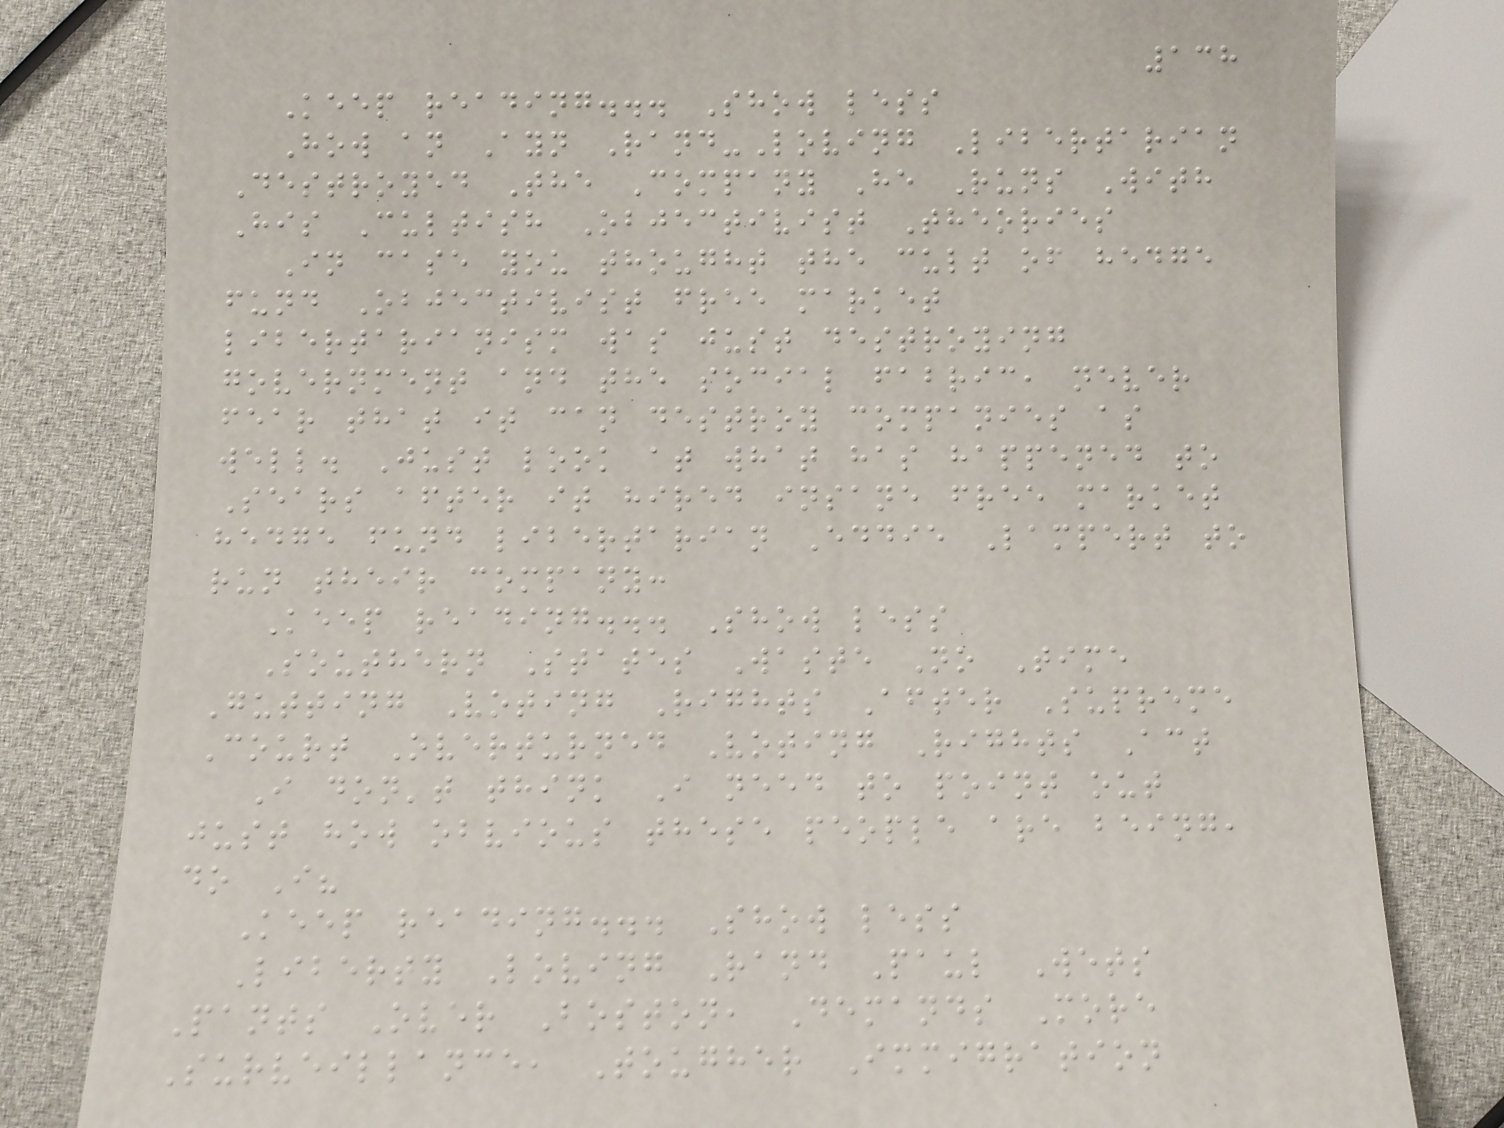138
Keep reading... Show less
How an Ayn Rand-Loving Libertarian
Destroyed The Company He Runs With
His Cultish Objectivist Theories
In case you thought the cult of hedge
fund Objectivist free market
libertarianism was just destroying
government and the social fabric, never
fear that it can destroy companies as
well. Just look at what has happened to
Sears after it hired insane free market
hedge fund libertarian Eddie Lampert to
run their company:
Keep reading... Show less
Southern States Waste No Time
Gutting Voting Rights After Supreme
Court Overturned Voting Rights Act
I don't think I need to point out
just how obvious these people are being,
do I?
Keep reading... Show less
Liberty Loving Rand Paul Wets
Pants Over Boston, Demands More
Surveillance, Tougher Immigration
